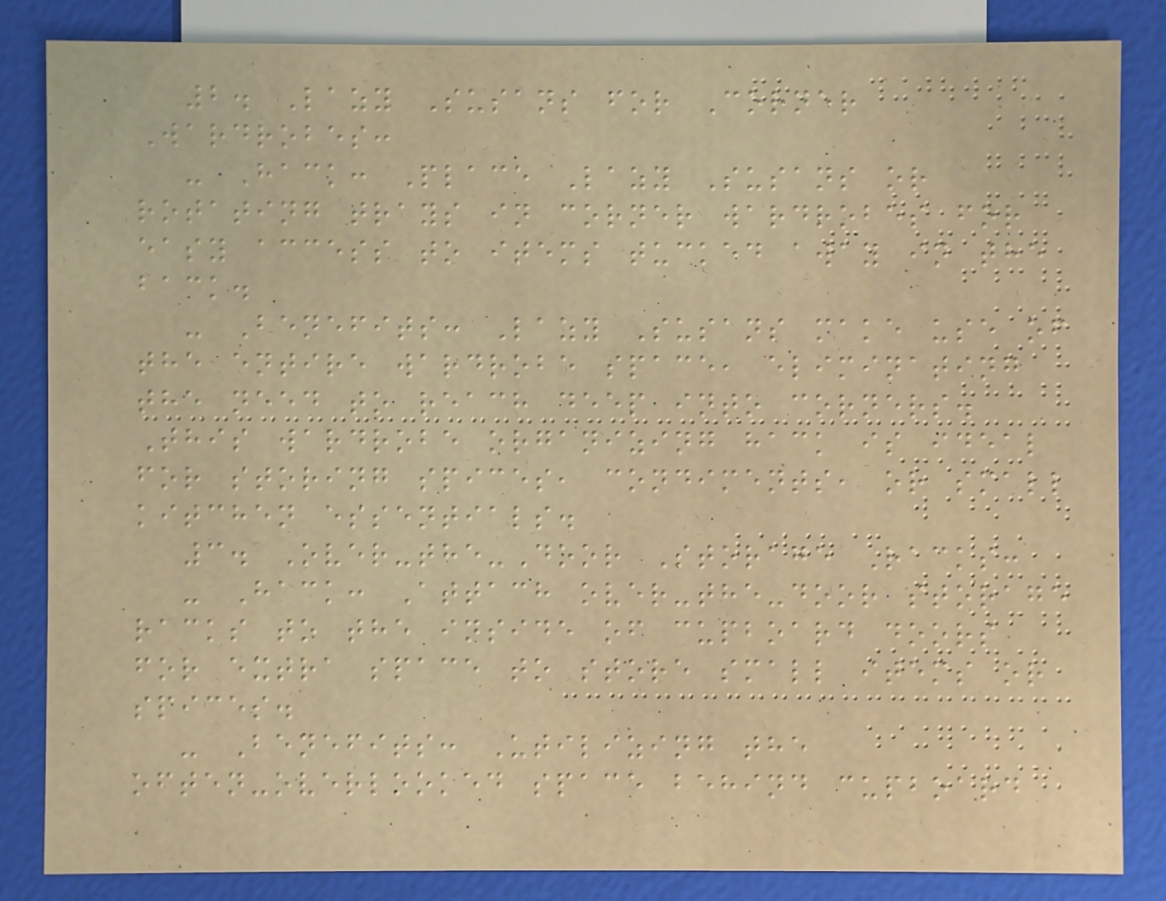2. Lazy Susans for Corner
Wardrobes:
- Hack: Place Lazy Susans or
rotating trays in corner wardrobes for
easy access to items tucked away in the
back.
- Benefits: Lazy Susans make use of
the entire wardrobe space, eliminating
the need to reach deep into corners.
This wardrobe organizing hack is ideal
for storing spices, condiments, or small
kitchen essentials.
3. Over-the-Door Storage Racks:
- Hack: Attach over-the-door storage
racks to the inside of cupboard doors
for extra space to store small items or
spices.
- Benefits: Utilizing the
often-overlooked space behind cupboard
